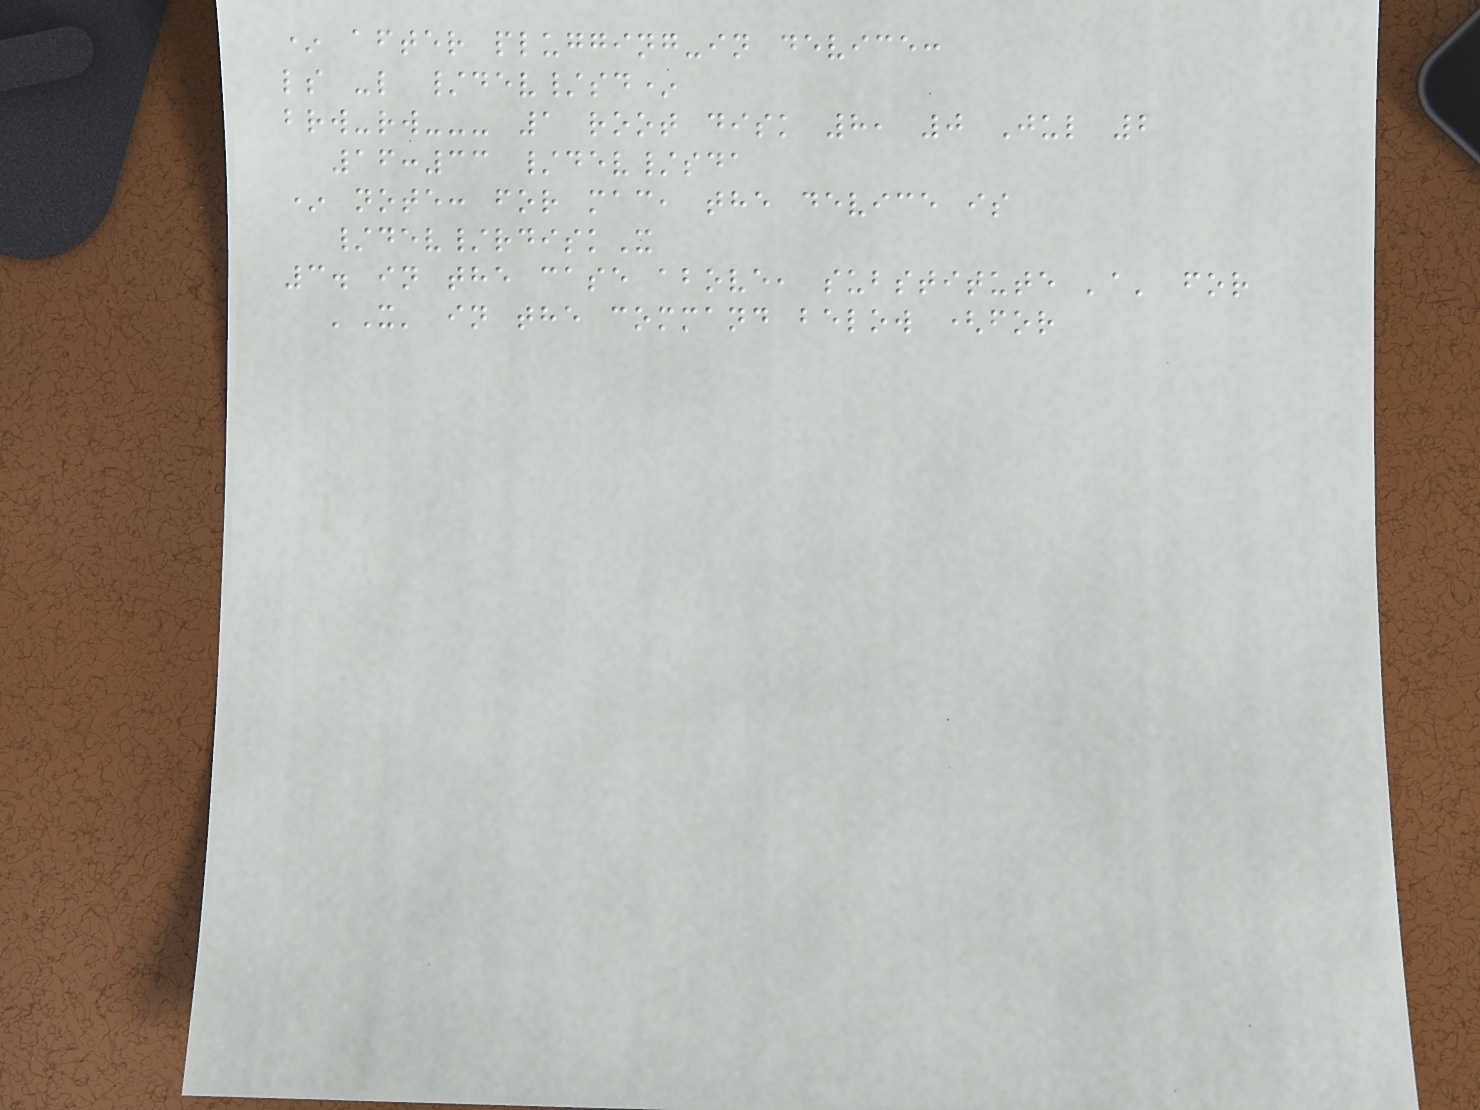* after plugging-in device:
ls -l /dev/sd*
brw-rw--- 1 root disk 8, 0 Jul 2
16:33 /dev/sda
* note: for mac, the device is
/dev/rdiskX
3. in the case above, substitute 'a' for
'X' in the command below (for
